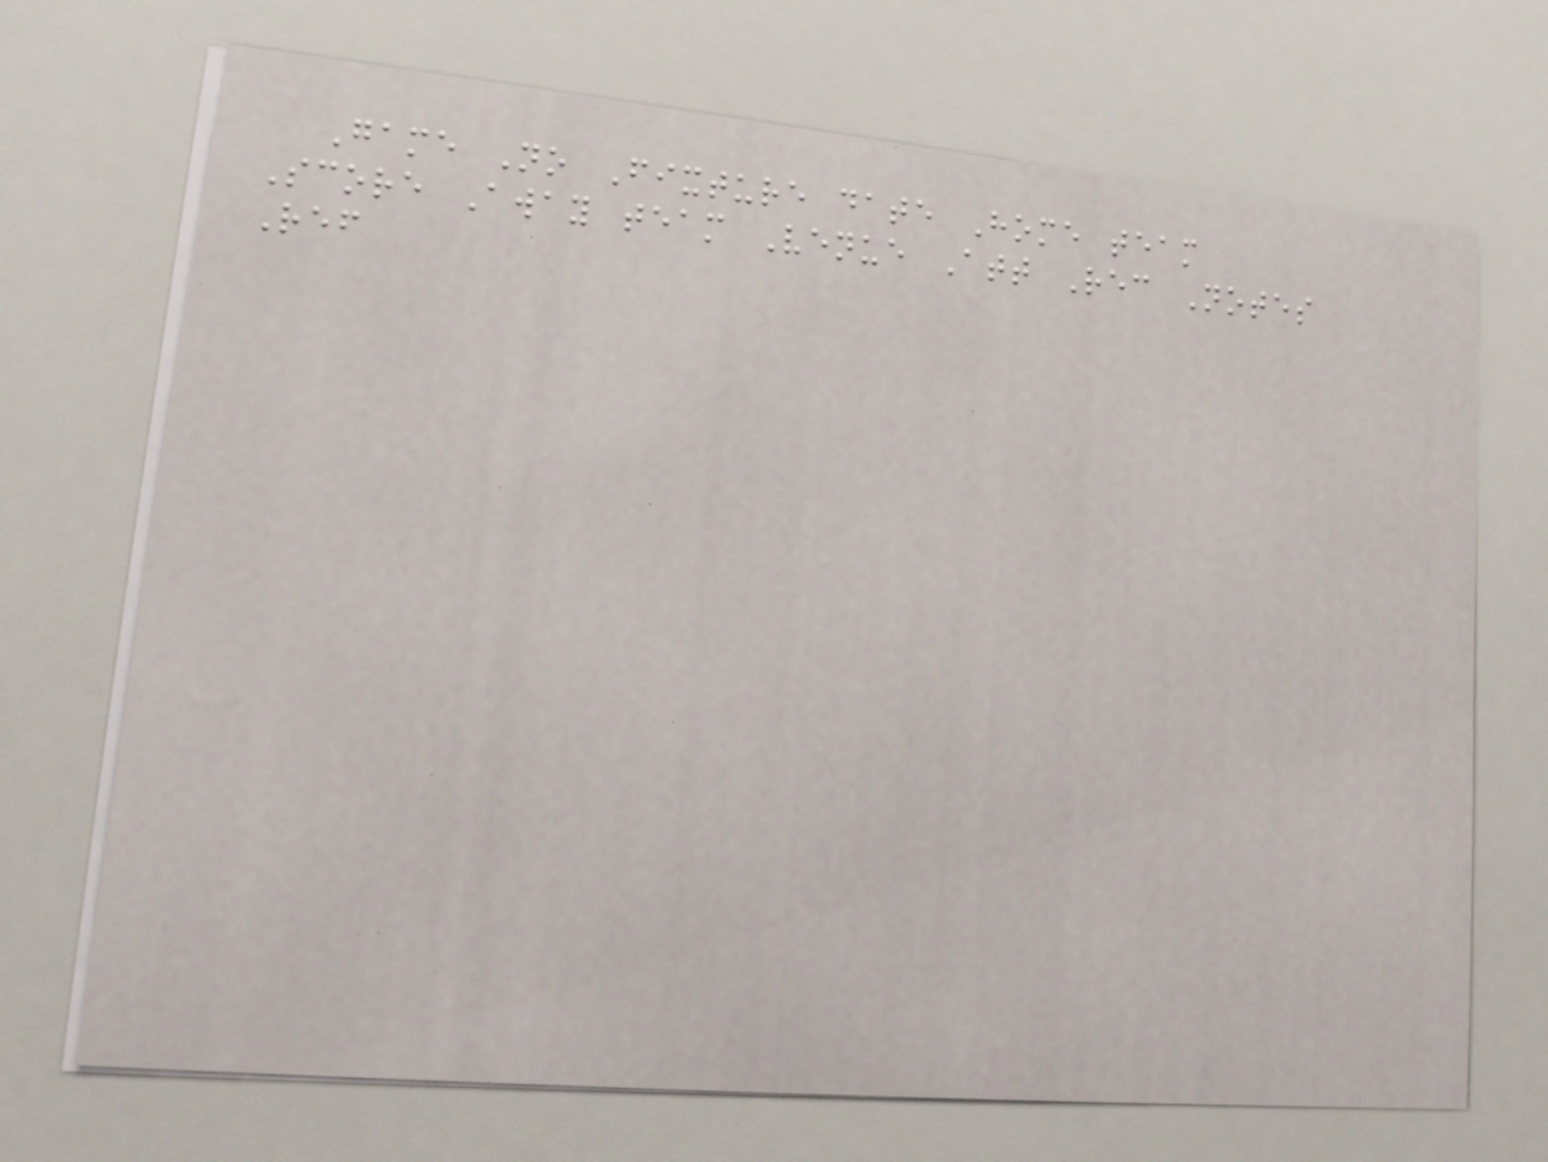Game No Fixture date Home team
Score Away team Venue Att Rec Notes
Ref
